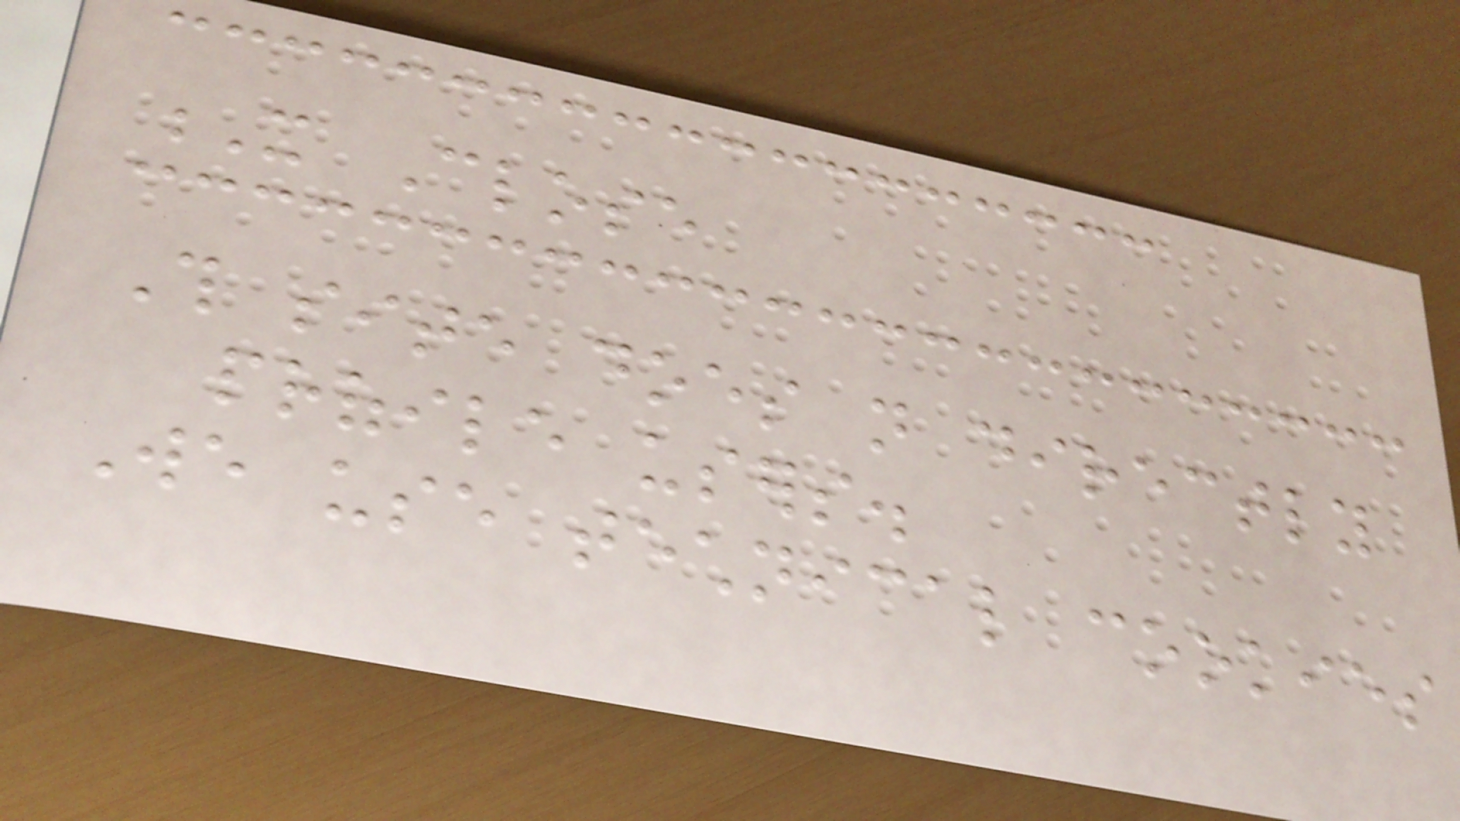X Close
This site does not directly
profile users.
We use technical cookies
